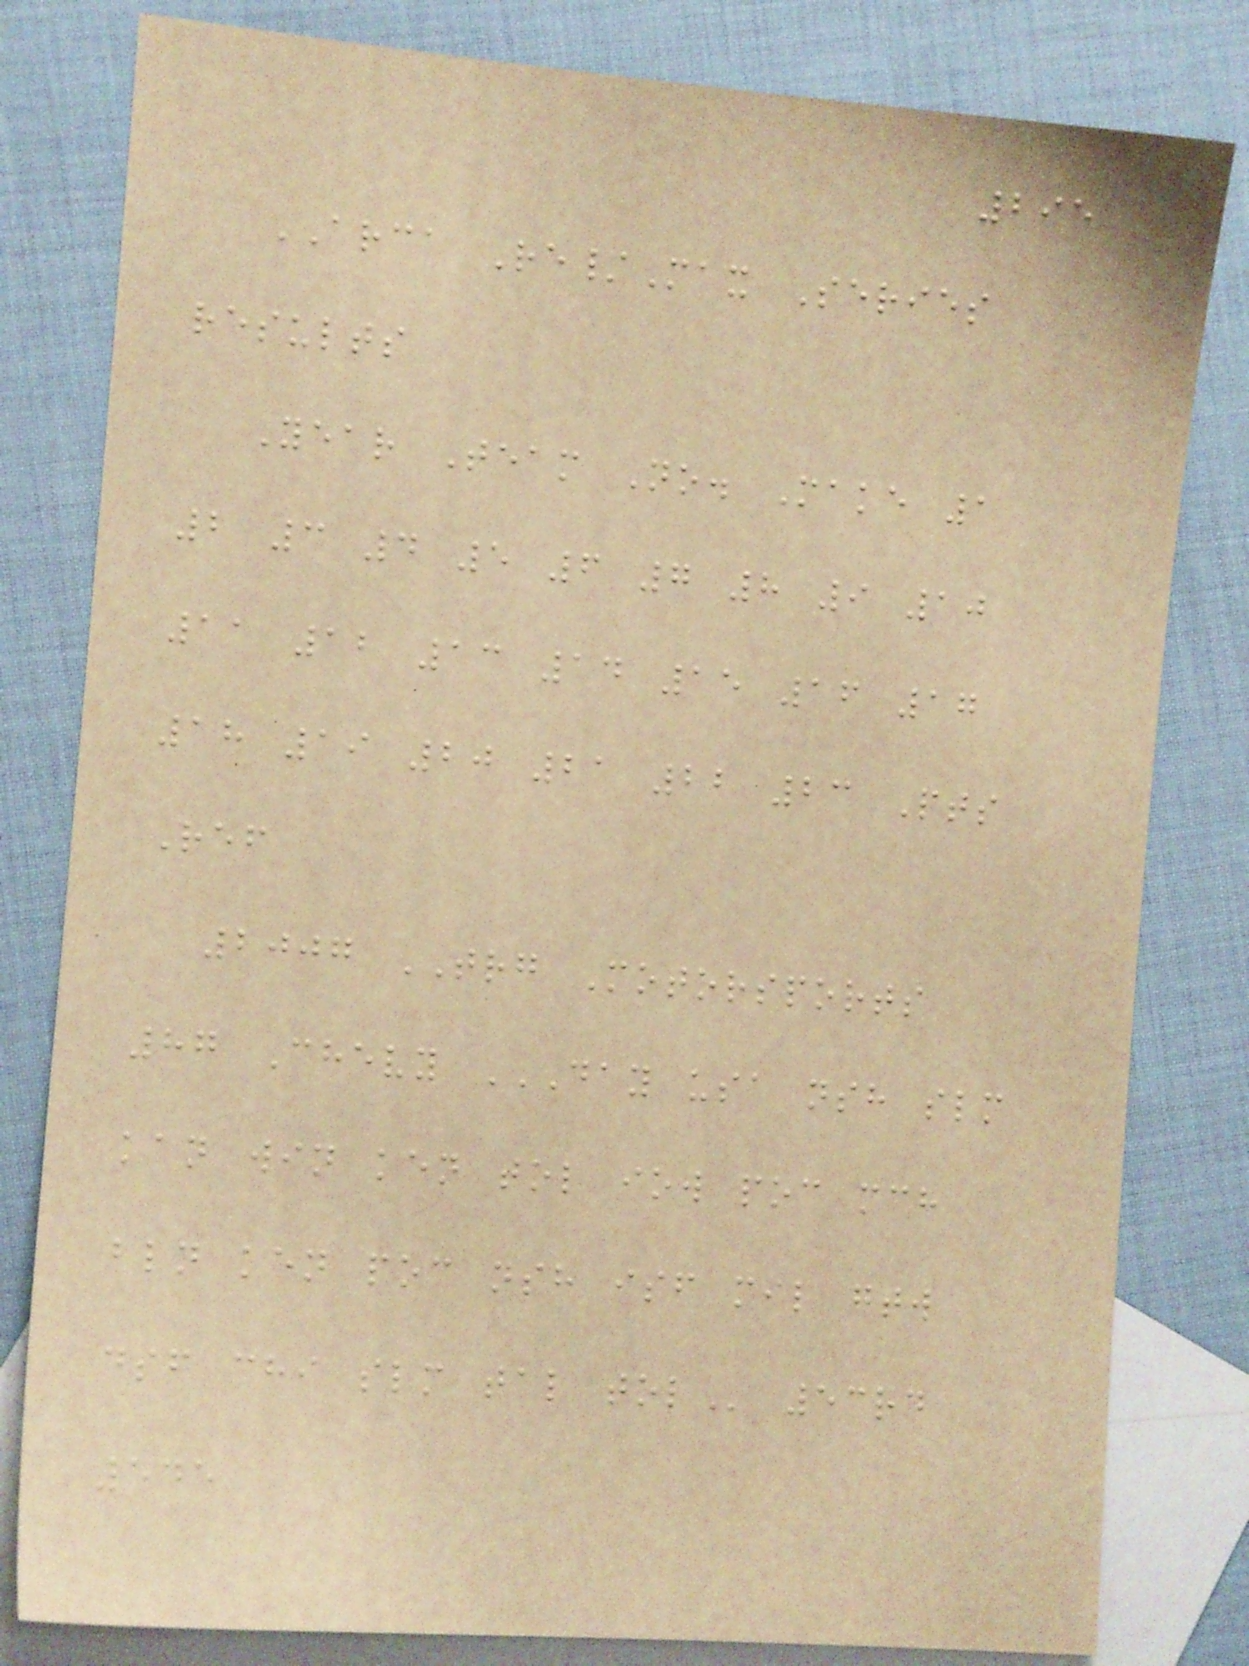295
ARCA Re/Max Series
results
Year Team No. Make 1
2 3 4 5 6 7 8 9 10
11 12 13 14 15 16 17
18 19 20 21 22 23 Pts
Ref
2007 TRG Motorsports
87 Chevy DAY USA NSH SLM
KAN WIN KEN TOL IOW POC MCH
BLN KEN POC NSH ISF MIL GTW
DSF CHI SLM TAL TOL 53rd
545
